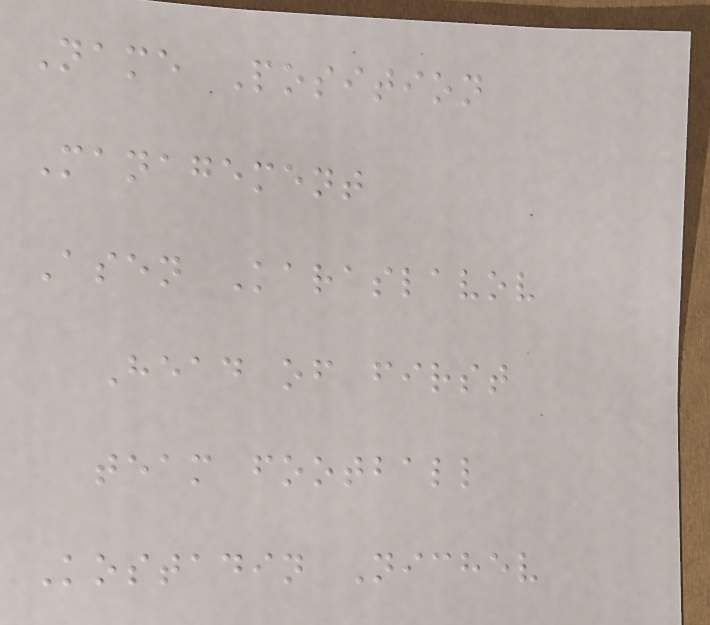Name Position
Management
Asen Karaslavov
Head of first
team football
Kostadin Nichev
